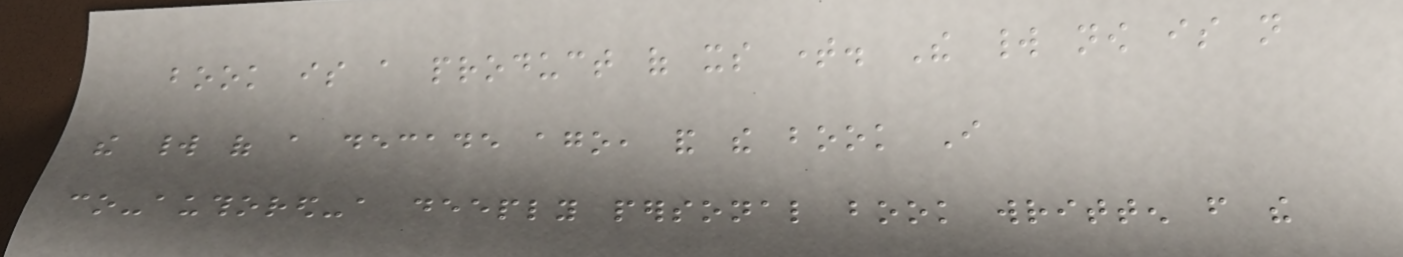book is a product of its time. The world now is not
the world of a decade ago, and the book I
co-authored-a deeply personal book written from the
